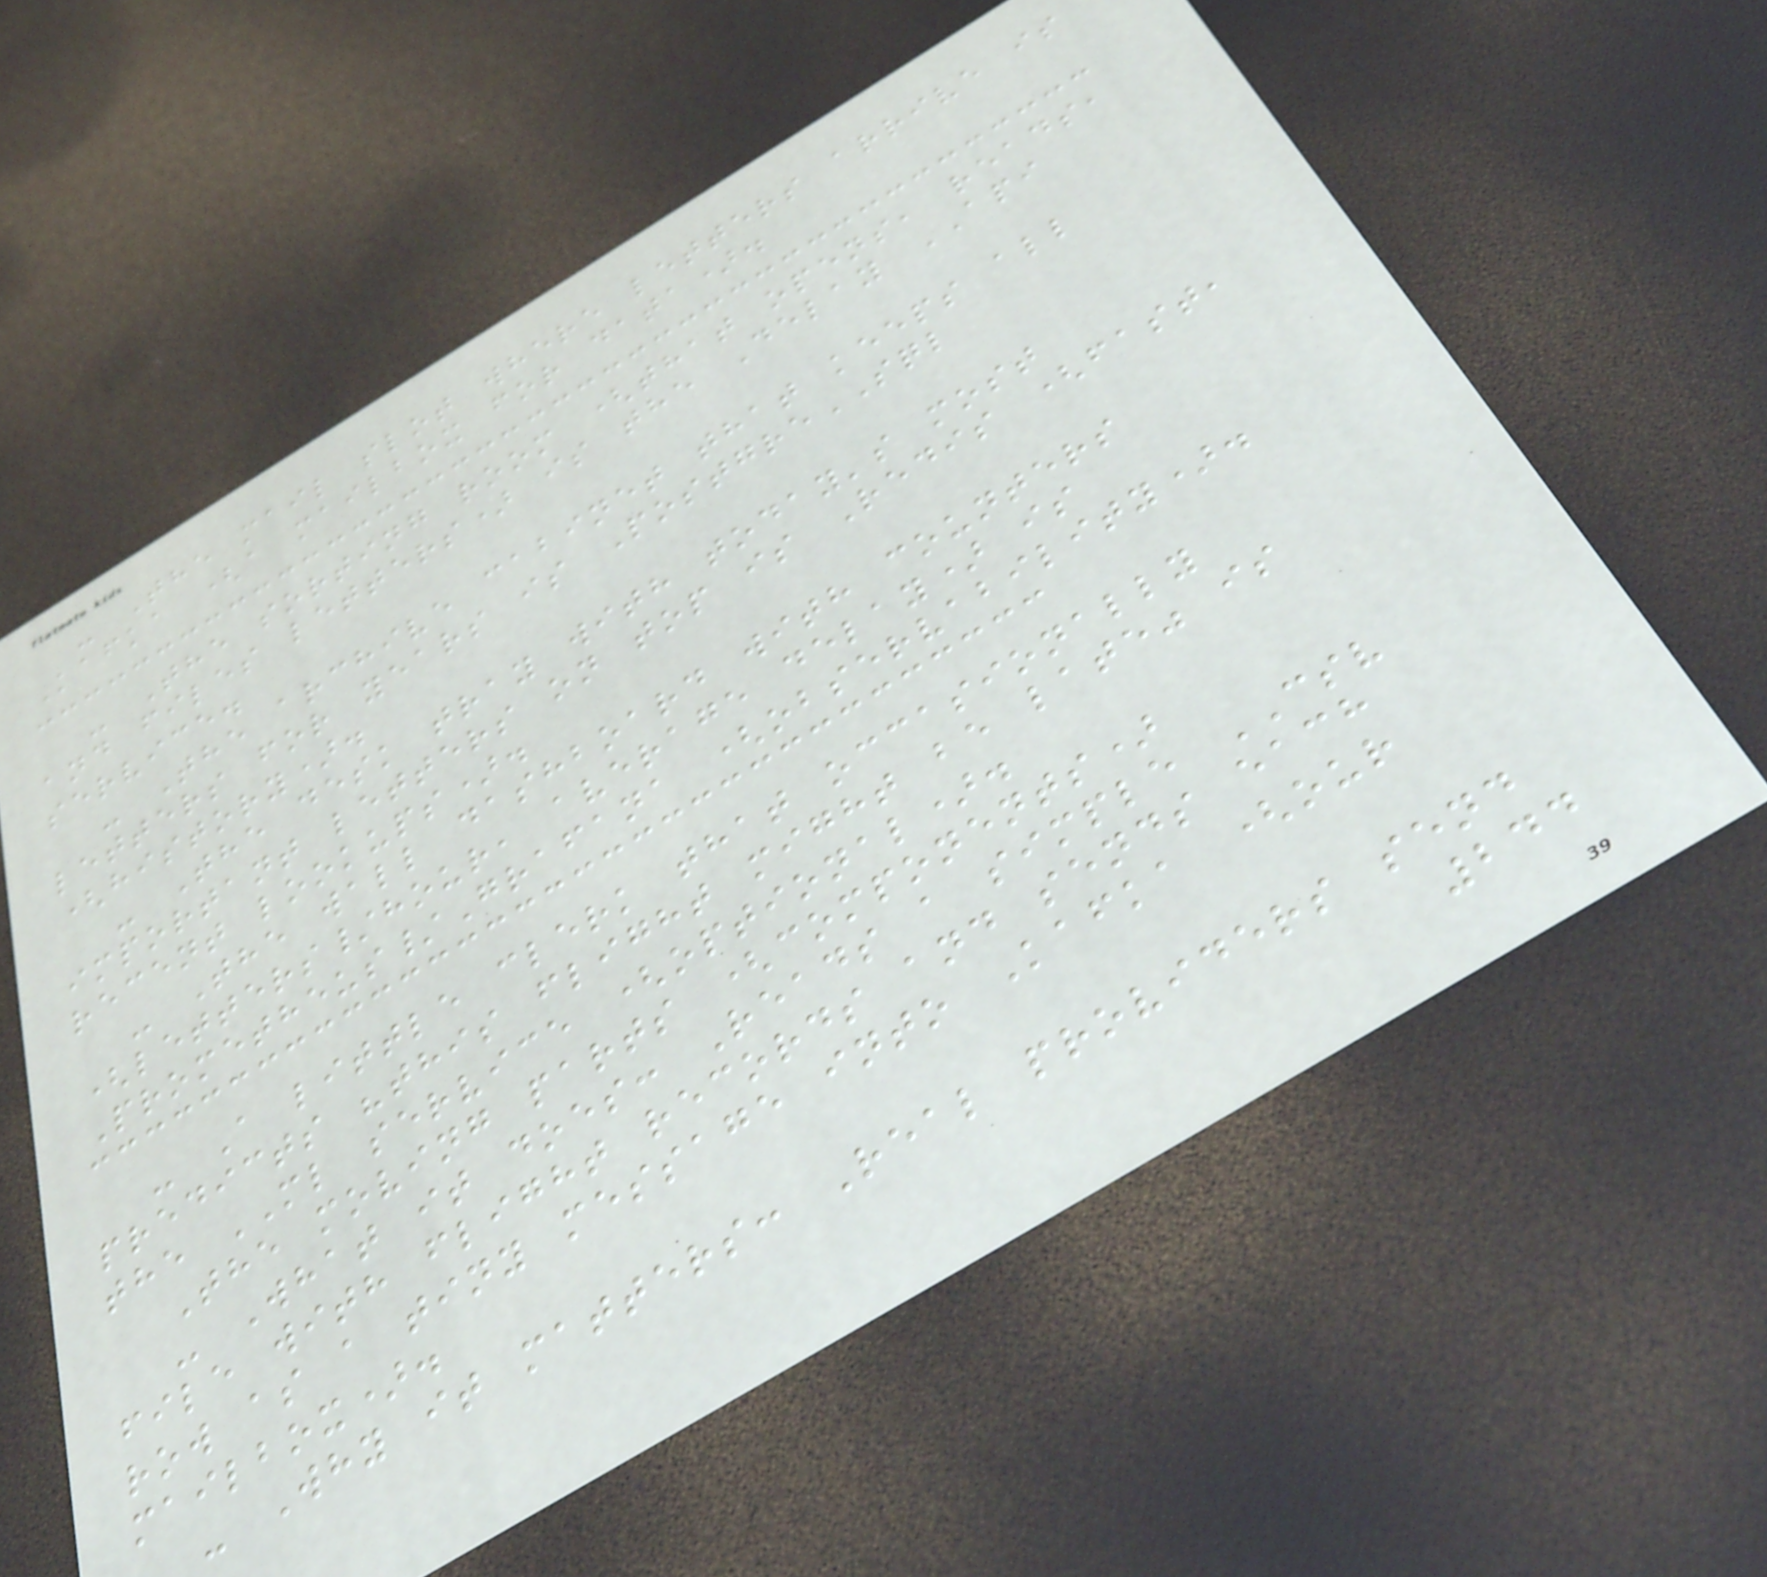- The mail slot where letters arrive is
Kafka (a mailbox for data).
- The sorting room (that opens, reads,
and files letters) is the Delay API
service.
- The archive cabinet that keeps all
letters for years is PostgreSQL
(history).
- The desk tray with today's most
important letters on top is Redis (fast,
recent lookups).
- The wall dashboard with counters
(letters/hour, average delay) is
Prometheus/Grafana (observability).
- A little clerk that occasionally
predicts "this flight might be late" is
the ML service (optional).
The moving parts (components)
- What it does: Reads a simple CSV
file with flight records and sends each
row as a tiny message into Kafka (our
mailbox).
- Why it matters: Real providers send
244
